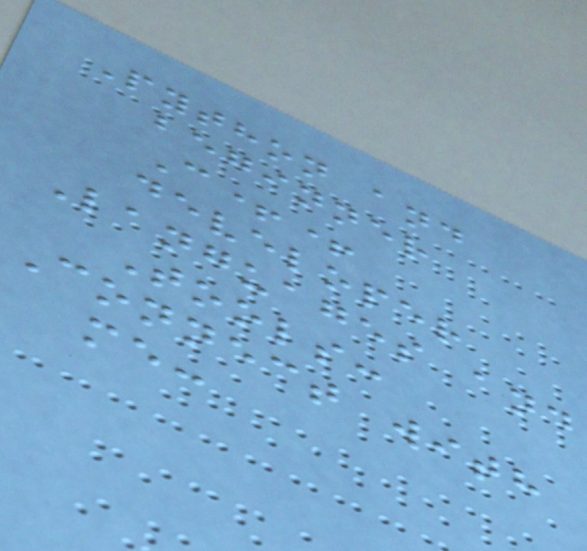Python and
beginner
C++
developer
Languages and
Tools:
Connect with
me:
